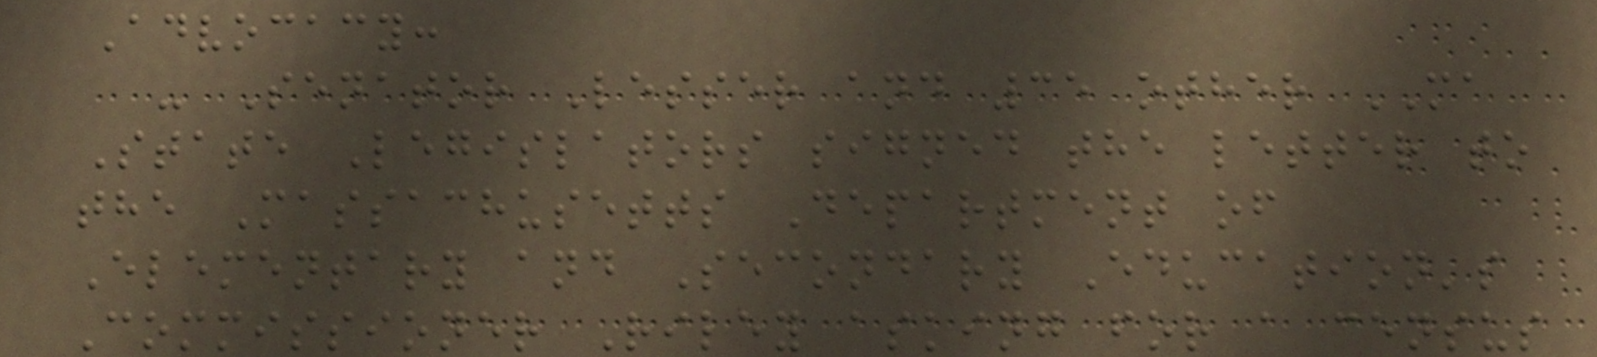Advocacy:
- Senator Lesser and 35 other MA
State Legislators signed the letter to
the Massachusetts Department of
Elementary and Secondary Education's
Commissioner Riley asking for a census
